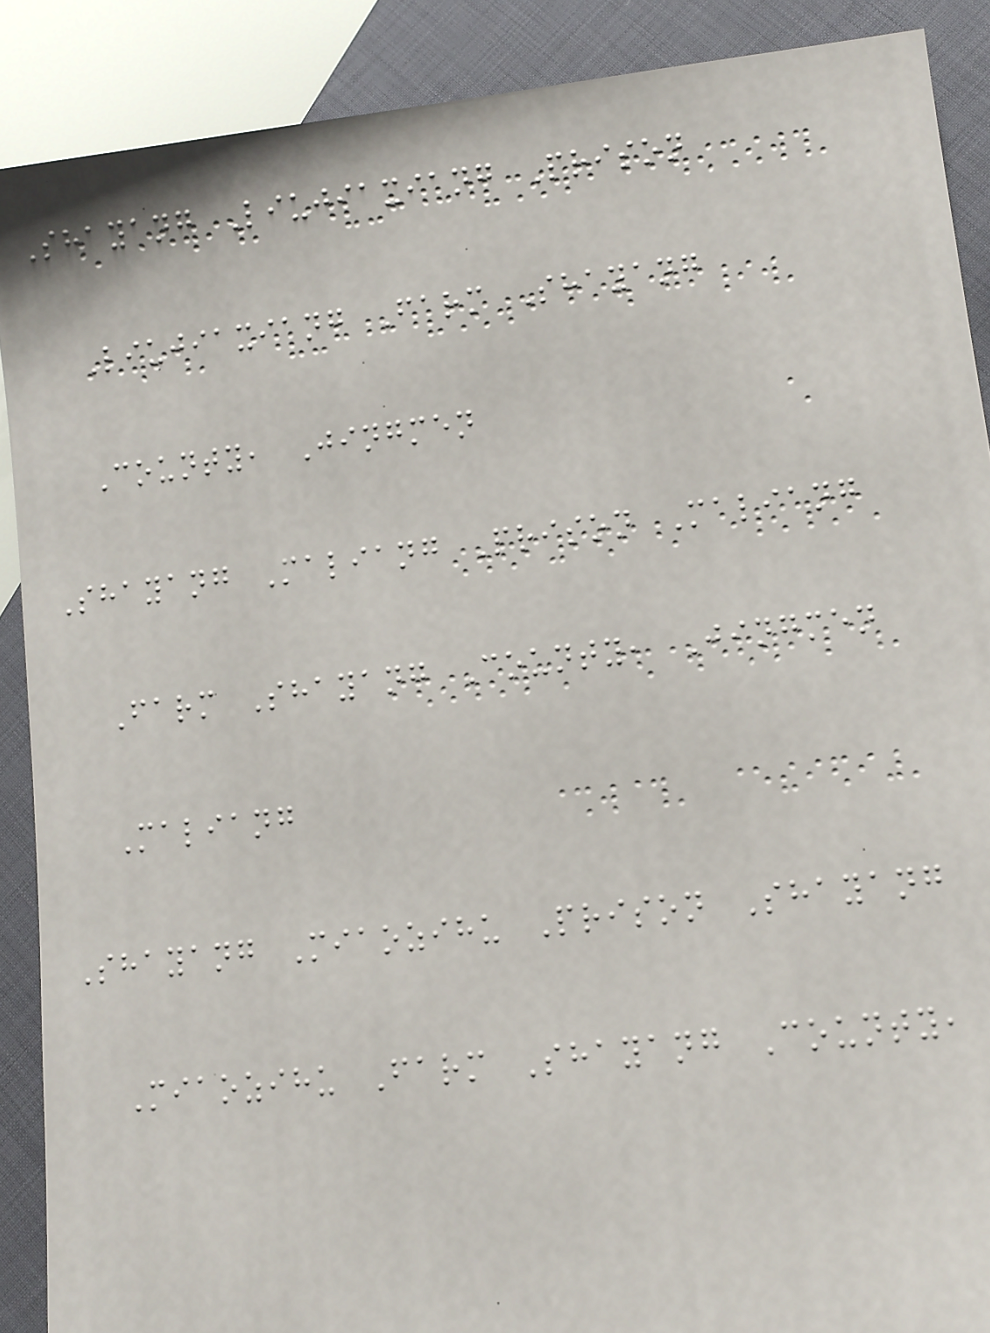Shayang Liujiaxiang Prison
Liujiaxiang Farm Shayang
County, Jingmen
Shayang Maliang Prison Maliang
Farm Shayang County, Jingmen
Maliang
Shayang Miaozihu Prison Shayang
Miaozihu Farm Shayang County,
